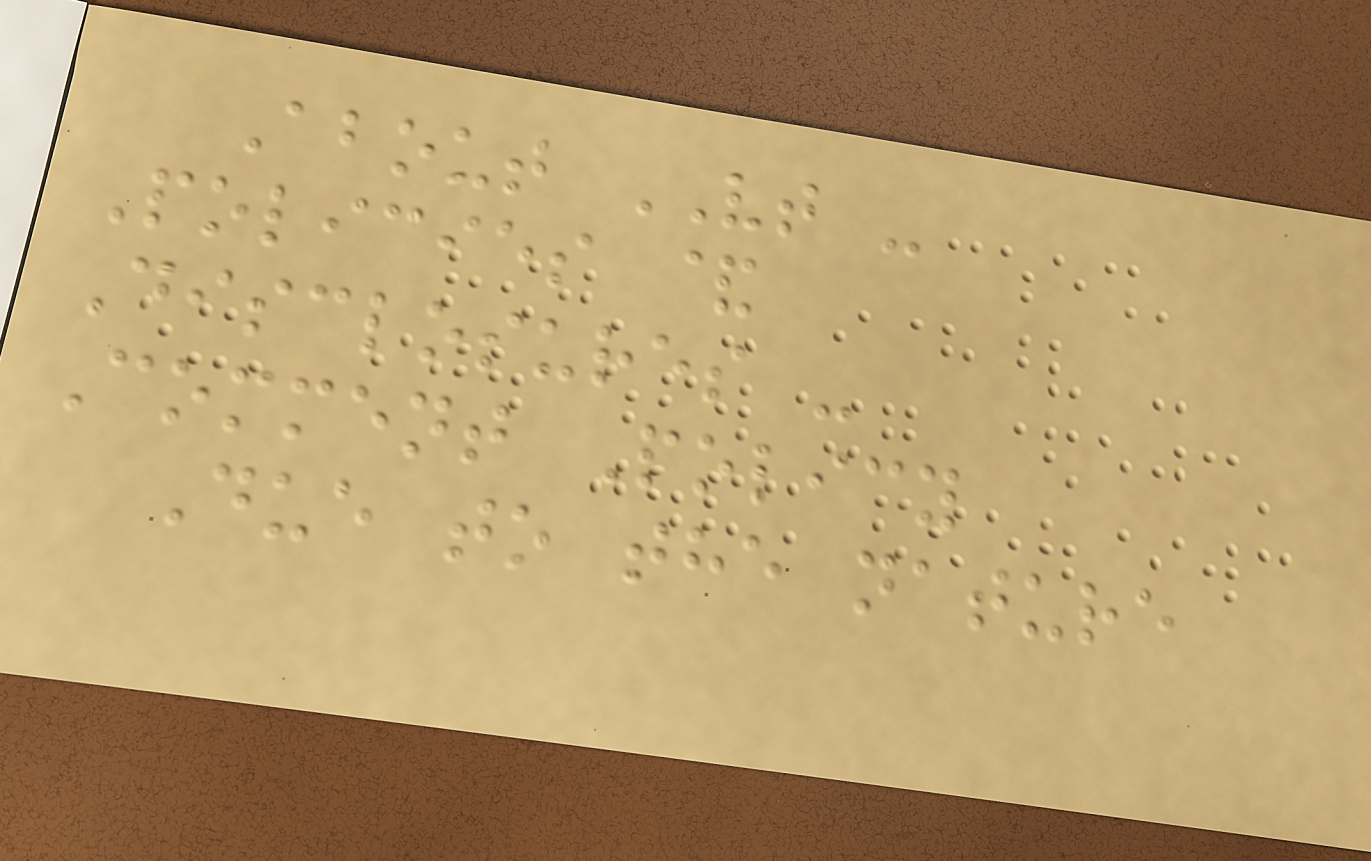About VT -
Policies &
Disclosures -
Comment Policy
Due to the nature
